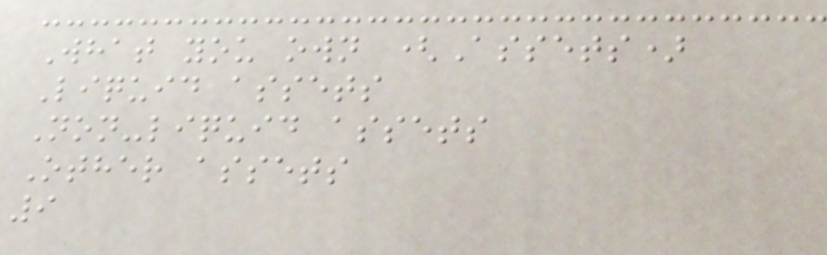What you own (Assets)
Liquid assets
Non-liquid assets
Other assets
9
